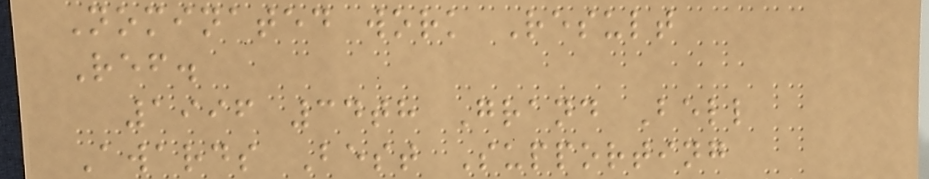Nominated work Result
Ref.
1996 34th Grand Bell
Awards Best Supporting
